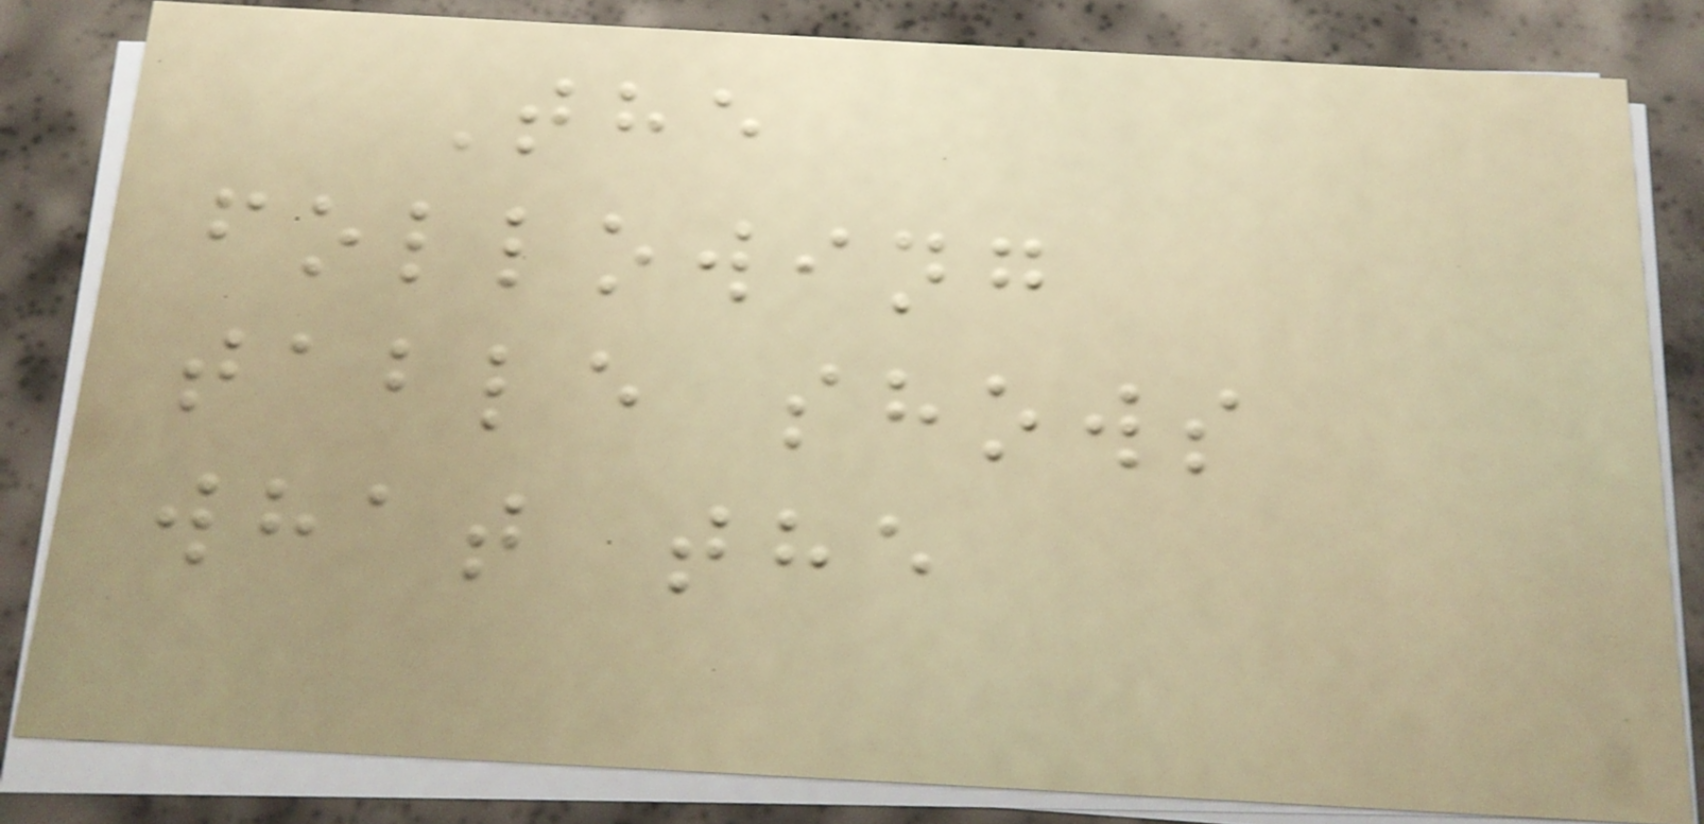The
following
table shows
what the
